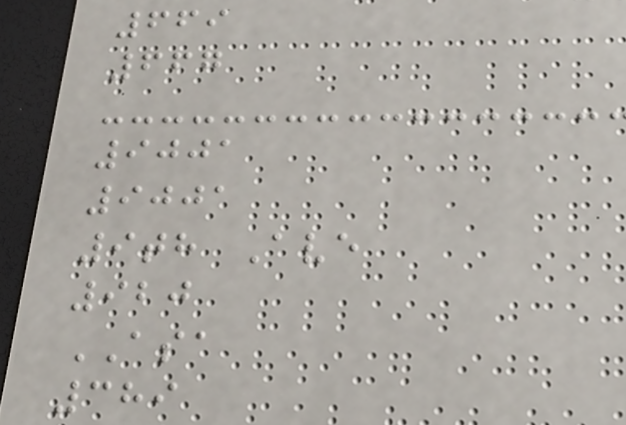669
667
9001
9001
9th Ave
920
ASA
389
